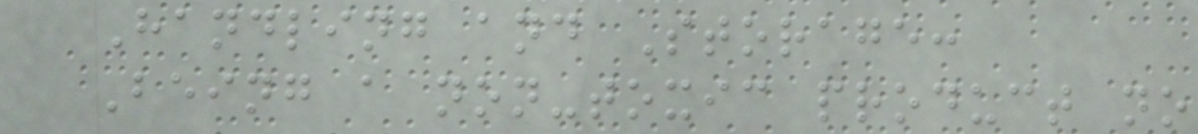Handling and Storage:
Being a non-toxic product no
